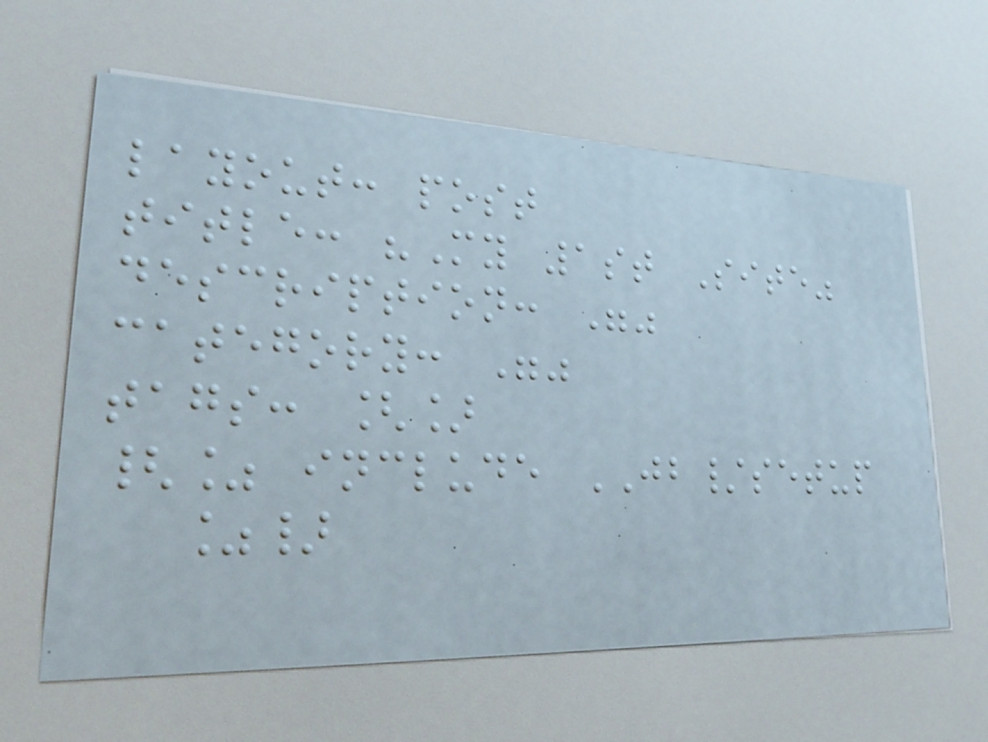layout: post
title: "My 1st Site"
description: ""
category: ""
tags: []
{% include JB/setup
%}
